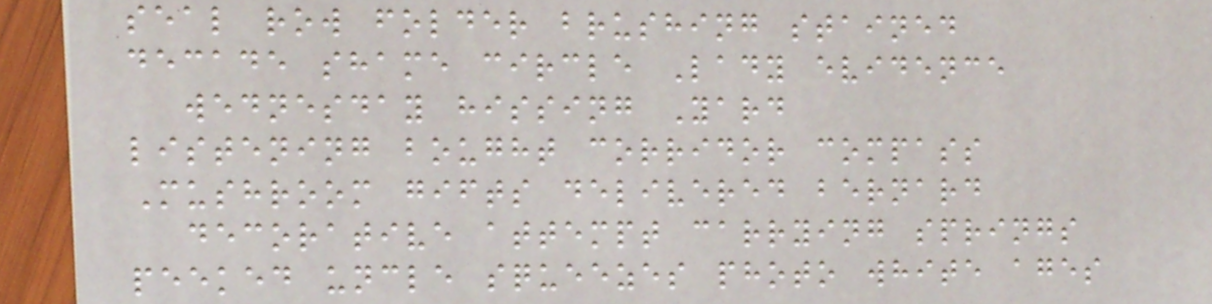seal row folder brushing stained
decade shame circle Lady evidence
wednesday hissing Yard
listening bought corridor compass
Mushroom gifts delivered bernard
decorative attempt carrying springs
peeked uncle squeezes photo white ages
